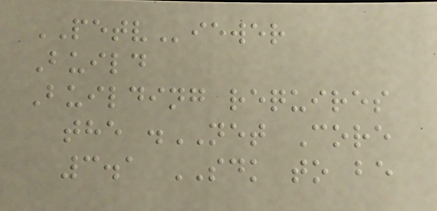PETViewer
Build
Building requires
the .NET Core
3.1 SDK to be
